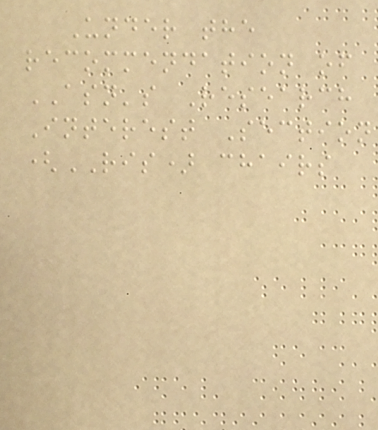Under the
recommendation of
ASN's Research
Interest Section
(RIS) chairs
